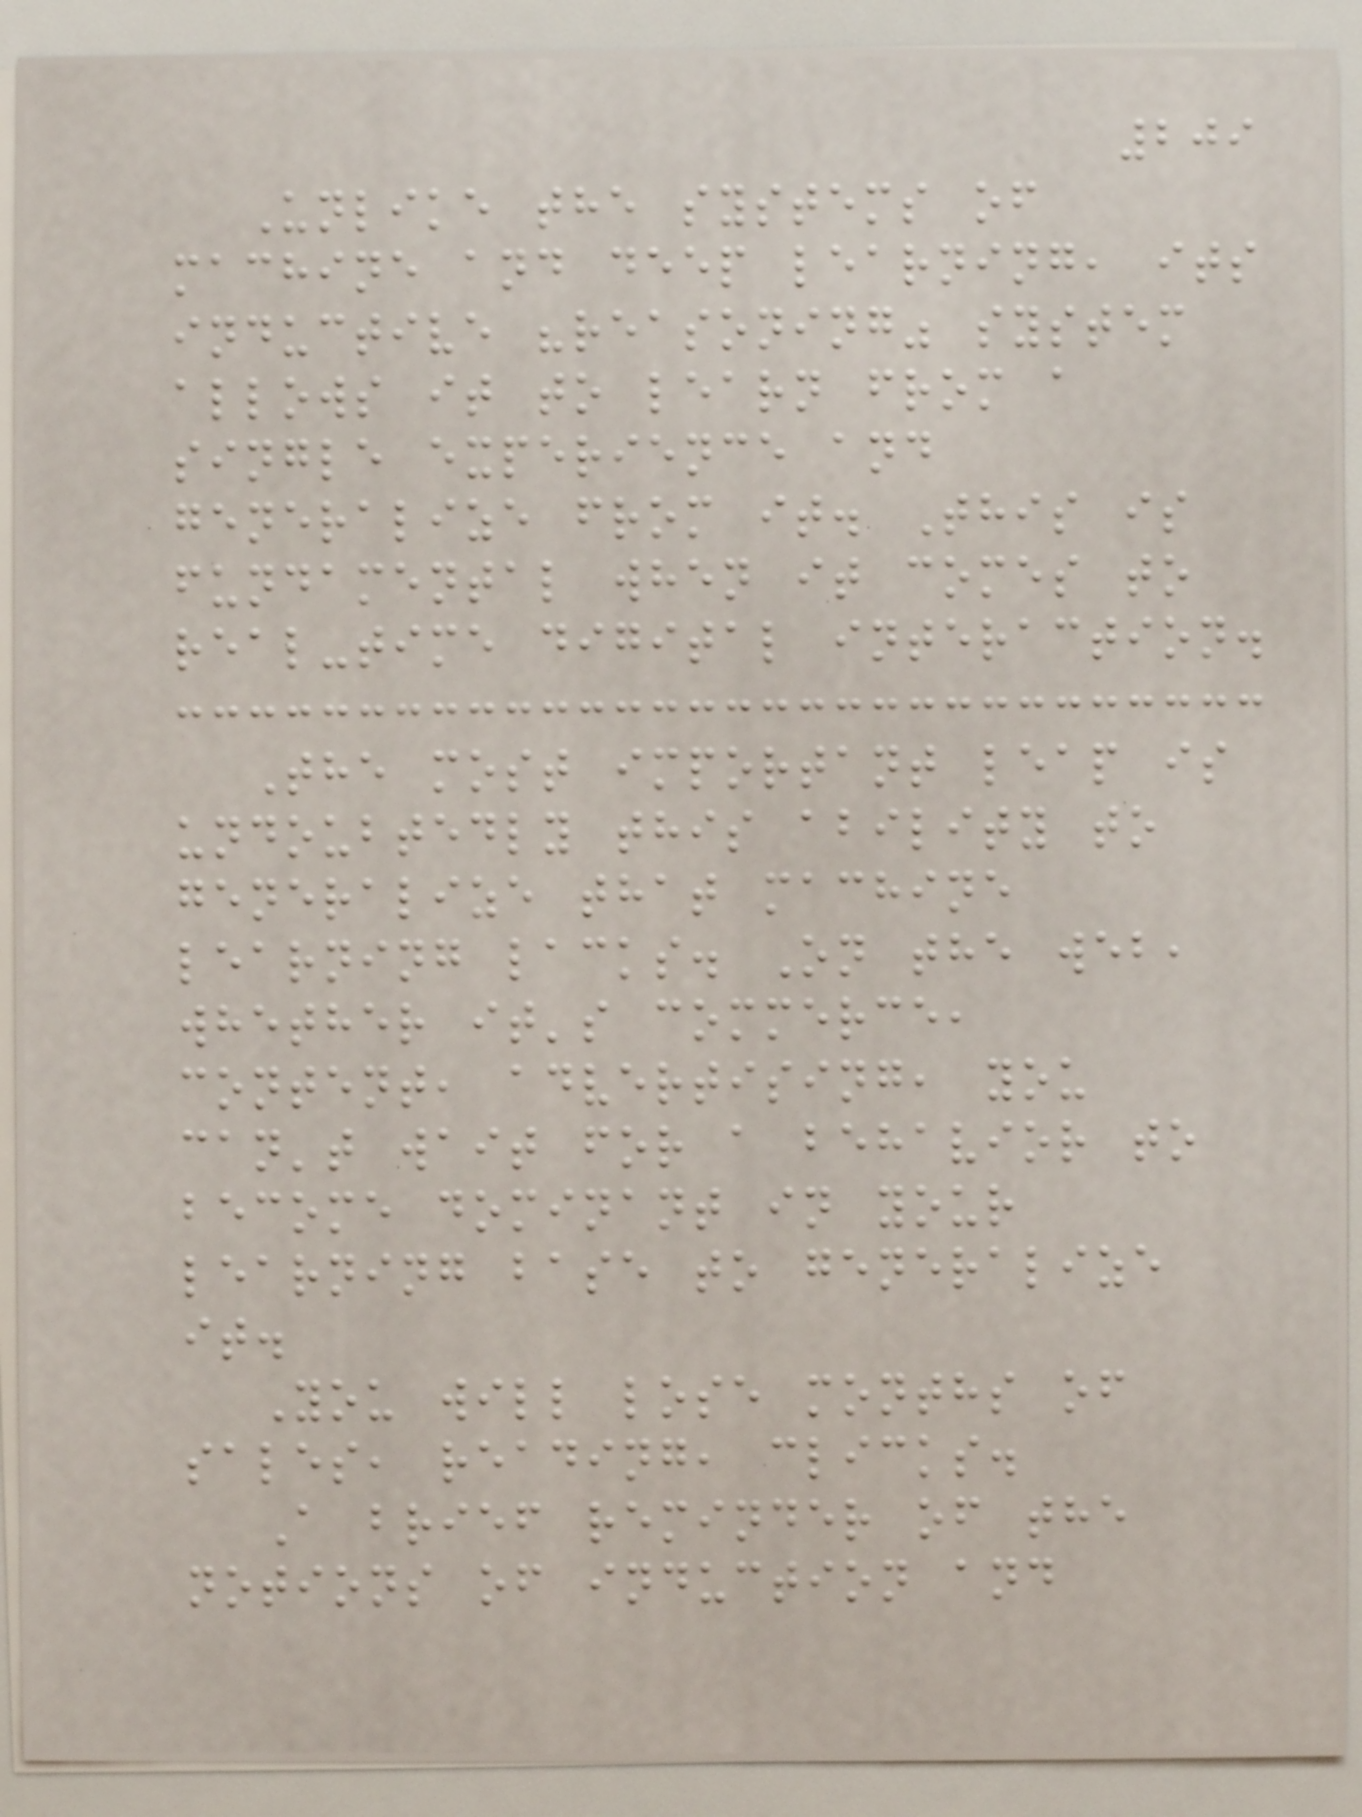209
Unlike the systems of
machine and deep learning, its
inductive "reasoning" system
allows it to learn from a
single experience and
generalize from it. This is
fundamental when it comes to
real-time digital interaction.
The most important leap is
undoubtedly this ability to
generalize that machine
learning lacks. On the web,
whether it's commerce,
content, advertising, you
can't wait for a behavior to
become dominant in your
learning base to generalize
it.
You will lose months of
sales, reading, clicks.
A brief reminder of the
notions of induction and
